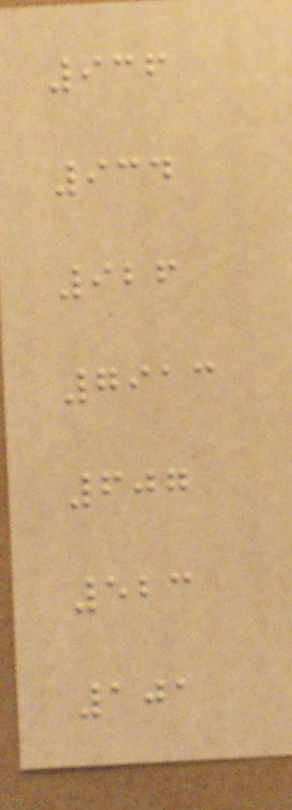936
934
926
7913
607
523
101
